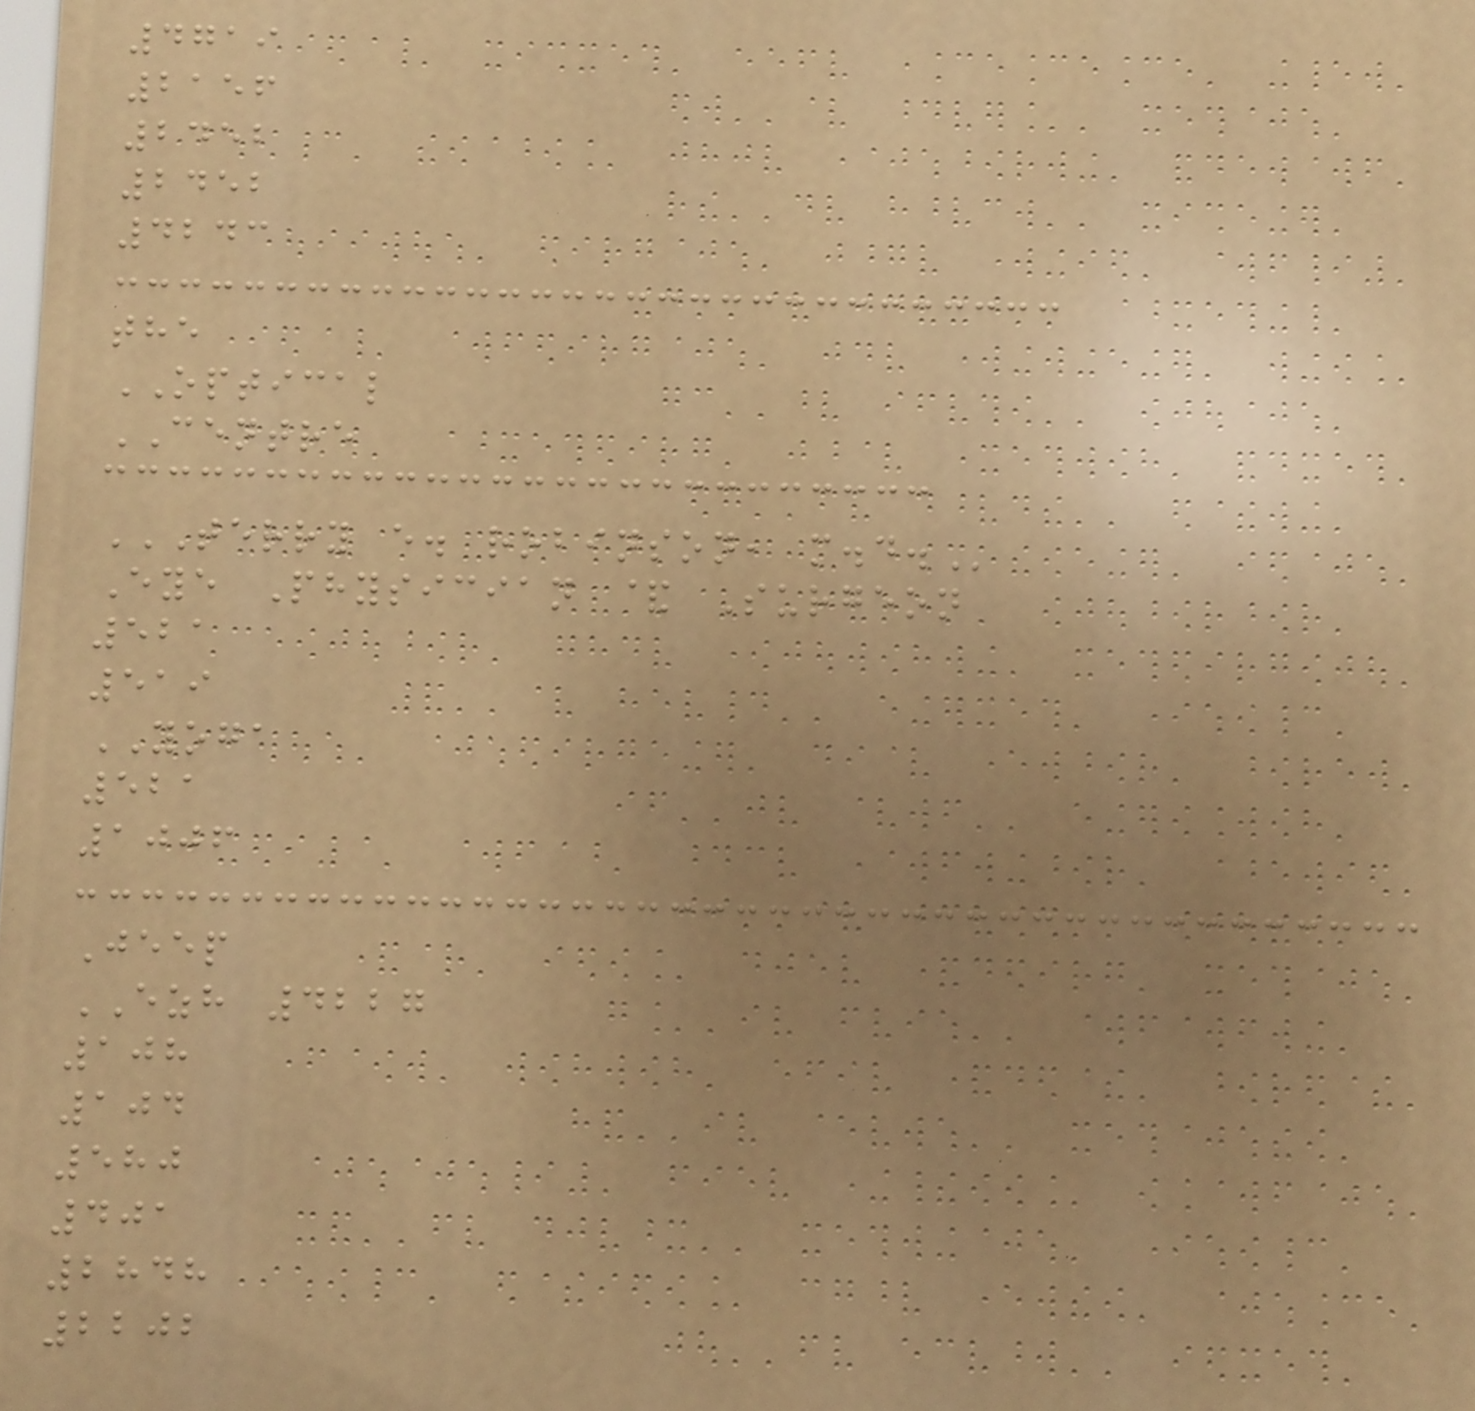4719
2156
2452
2452
4243
the
OPTICAL
CENTRE
TERRY E. ROBINSON, M.D.
Eye Physician & Surgeon
521
519
YOGA
521
1006
Jeep
EZH 4227
108
104
580
401
2848
2202
